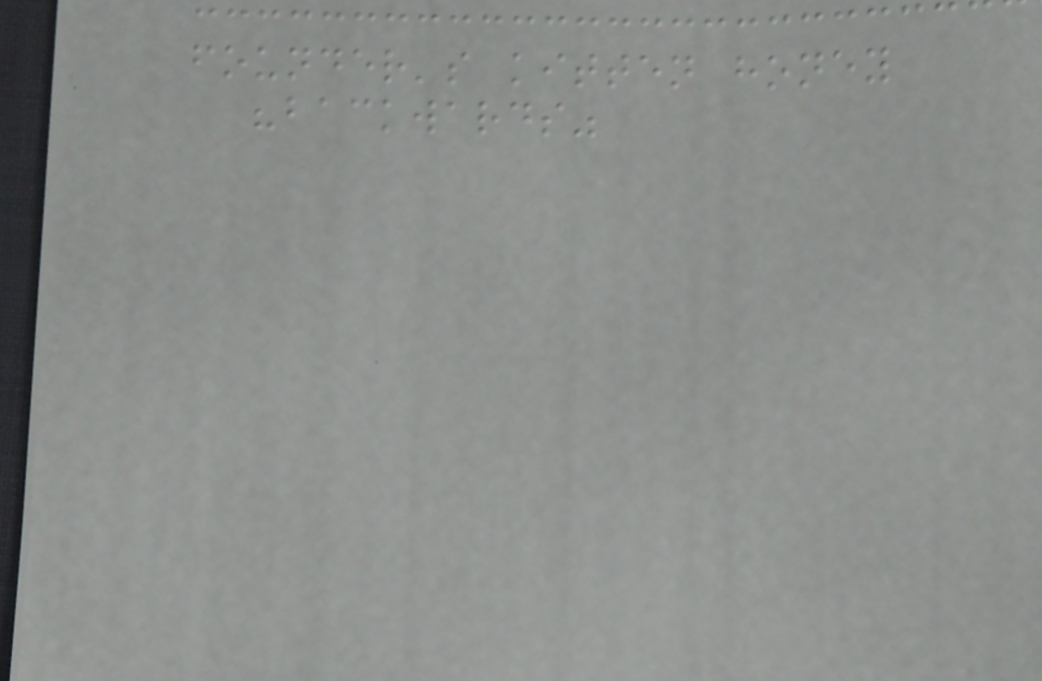founder's kitten honey
"backwards"
